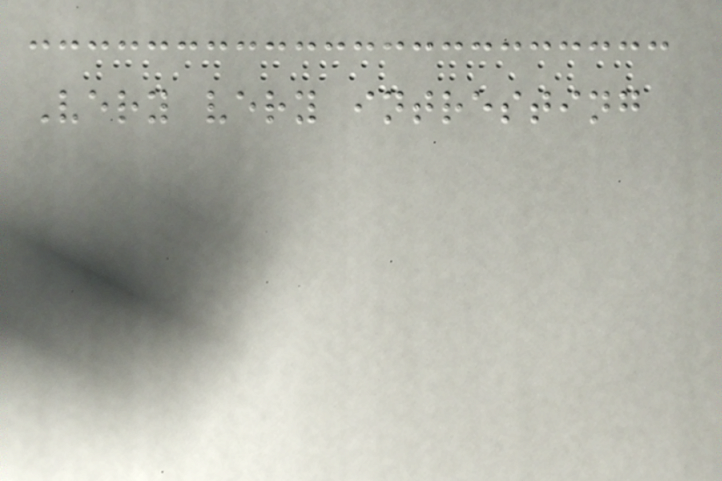Very very intresting
